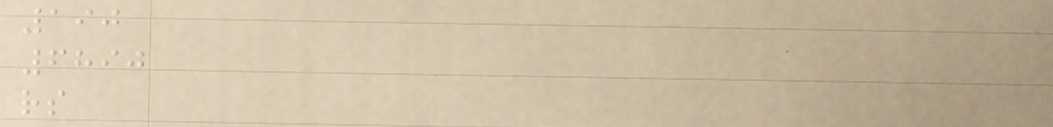190
6890
rs
